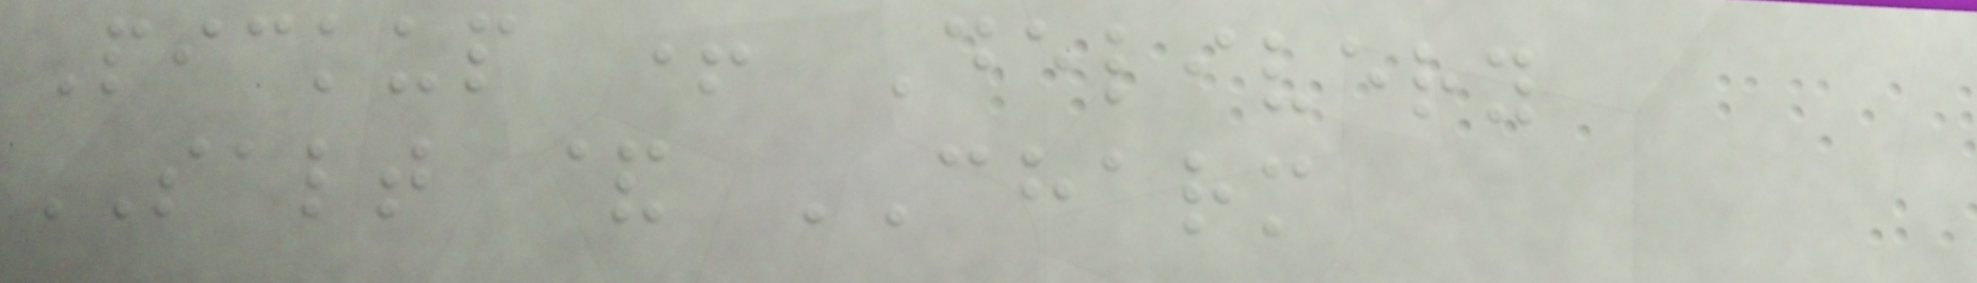Pickup + Delivery
SALT & CHARM
